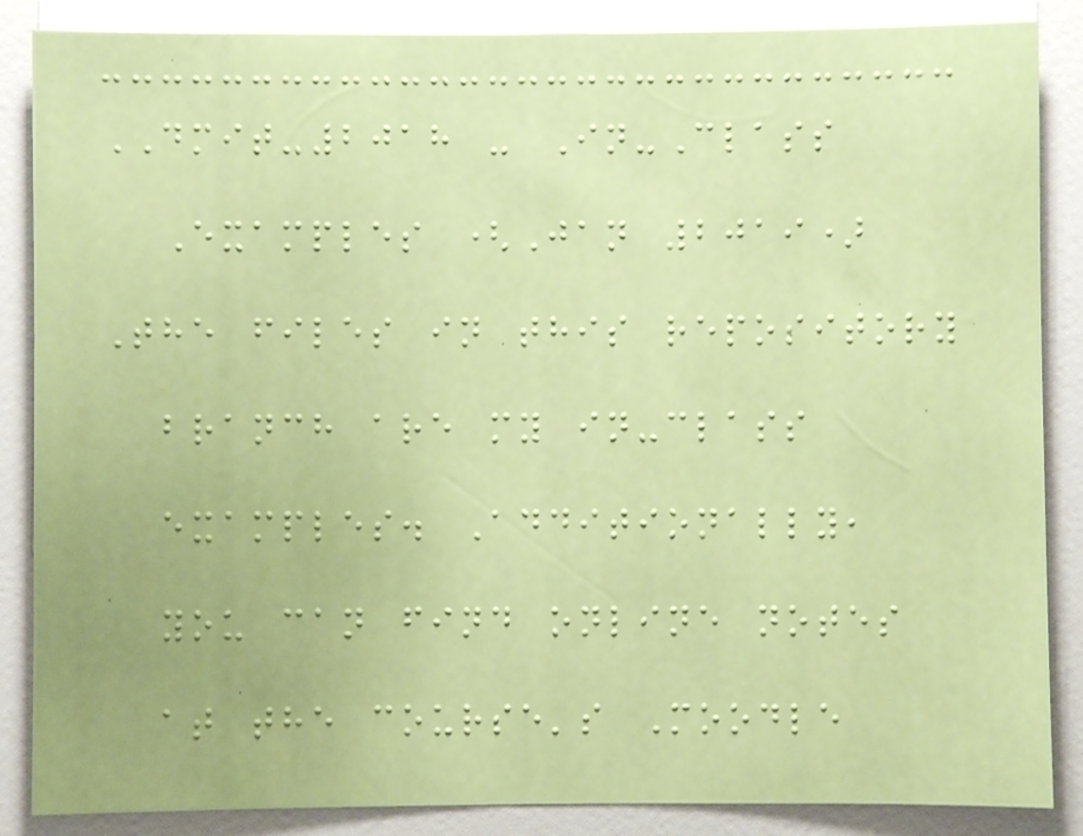DMIT-2018 - In-Class
Examples (Jan 2019)
The files in this repository
branch are my in-class
examples. Additionally,
you can find online notes
at the course's Moodle
